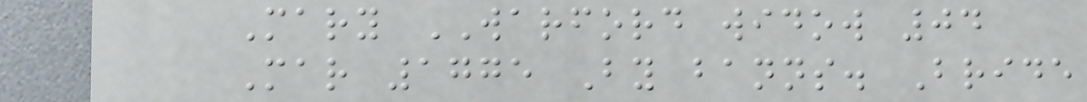Mary WARFORD widow 04
Mar 1775 By banns. Bride
